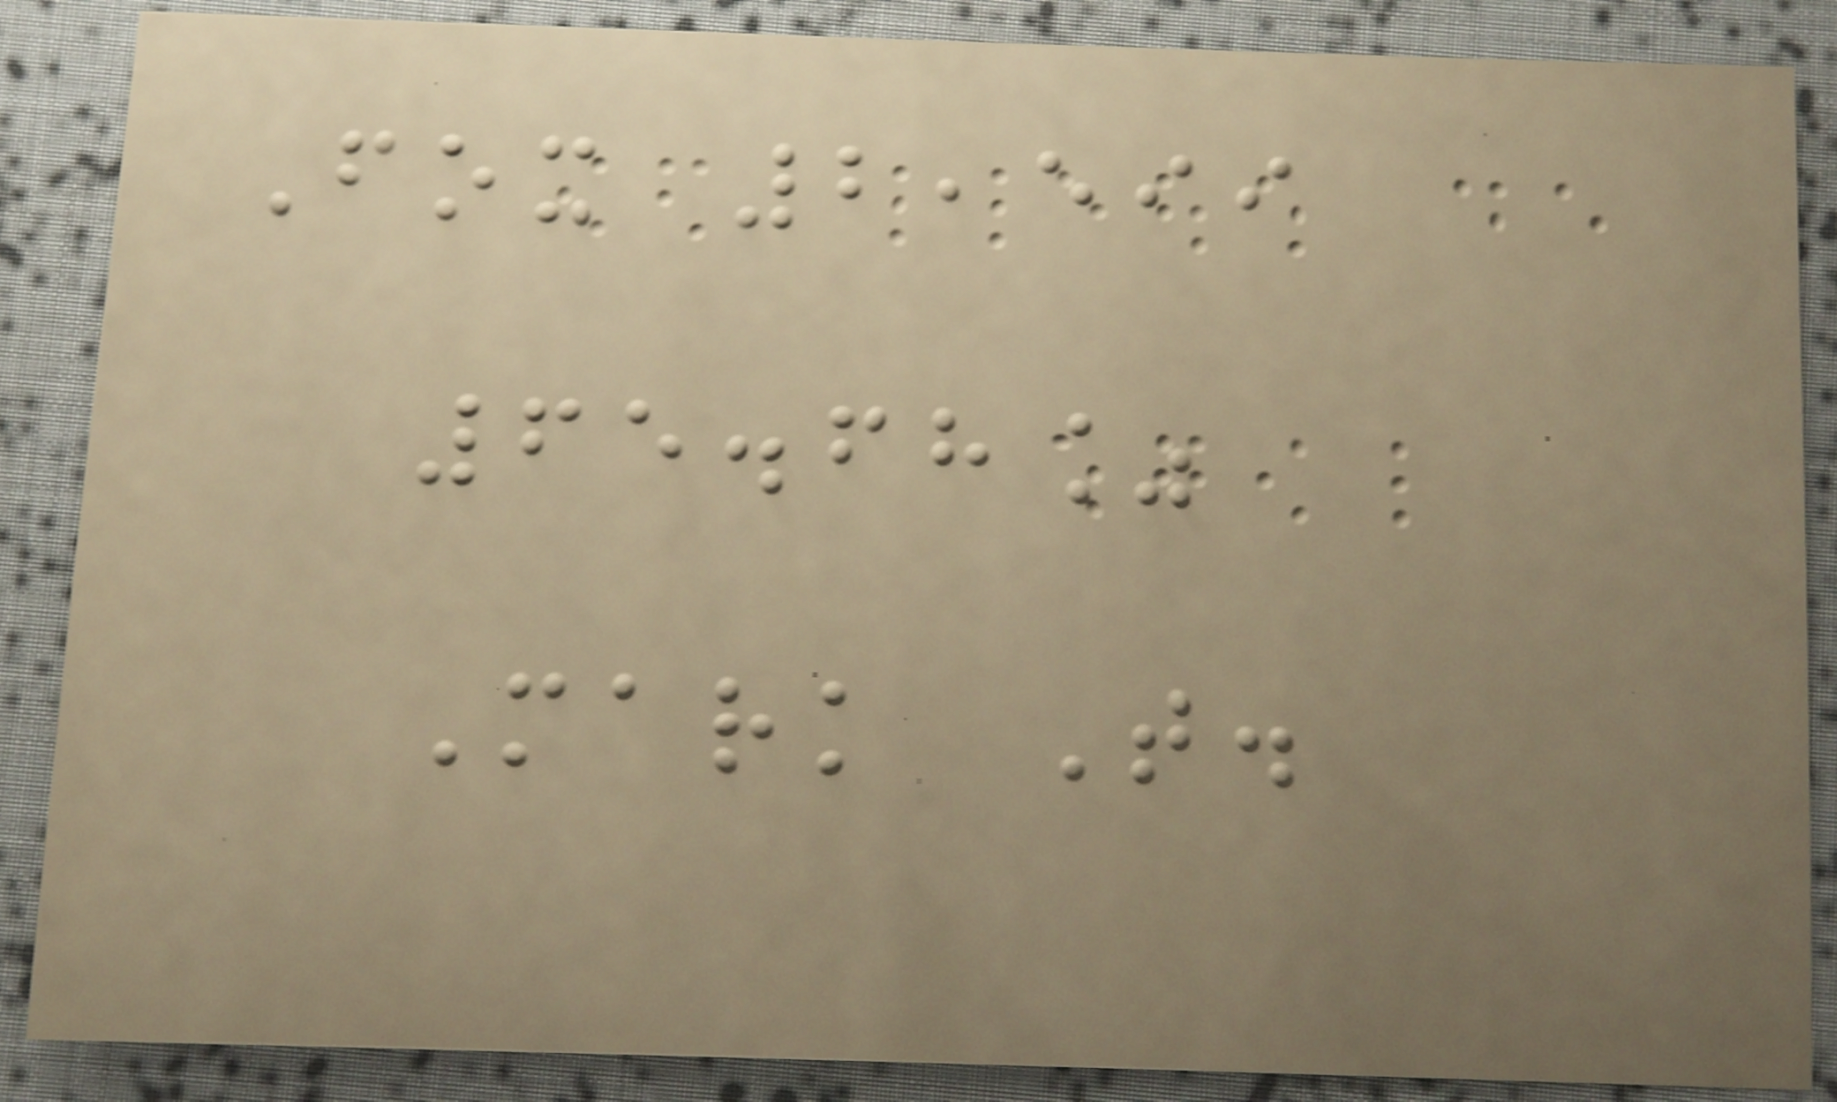Fox 2,599
65.68%
Mark T.
